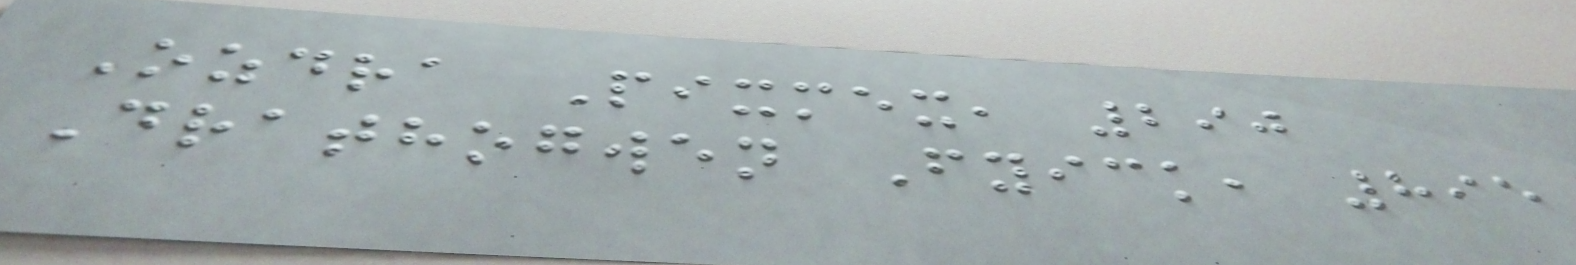Ozdra Pixmex, 290
Drathogwen Fyick, 895
